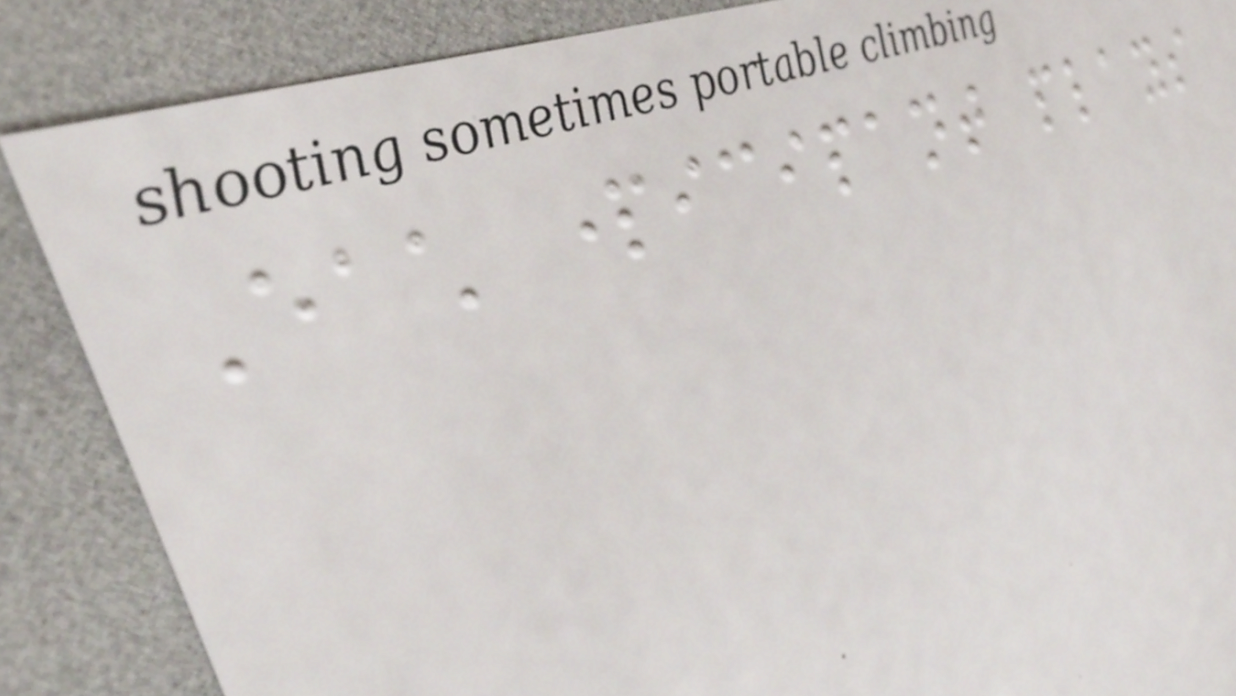Each participant plays
